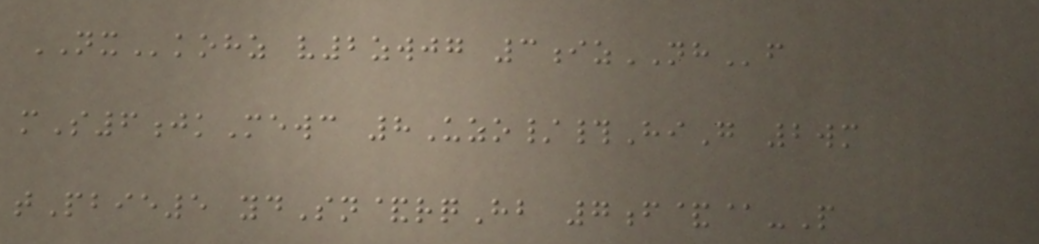NXkohz v2zwjg 3izNHf
mS6jkMewc 8Uzo/#HiG 2wm
tPbie5 ydSn&rqHb 7f&@-P
